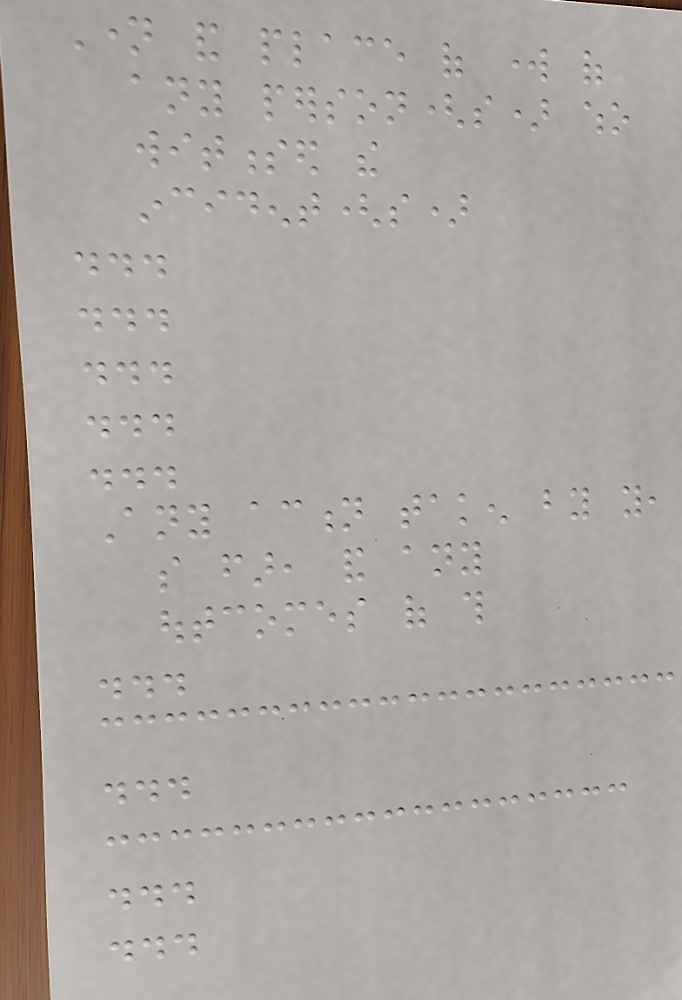Name and place of work of
any person(s) who
witnessed the
incident(s)
...
...
...
...
...
Any action taken by you,
so far, and any
outcomes of this
...
...
...
...
